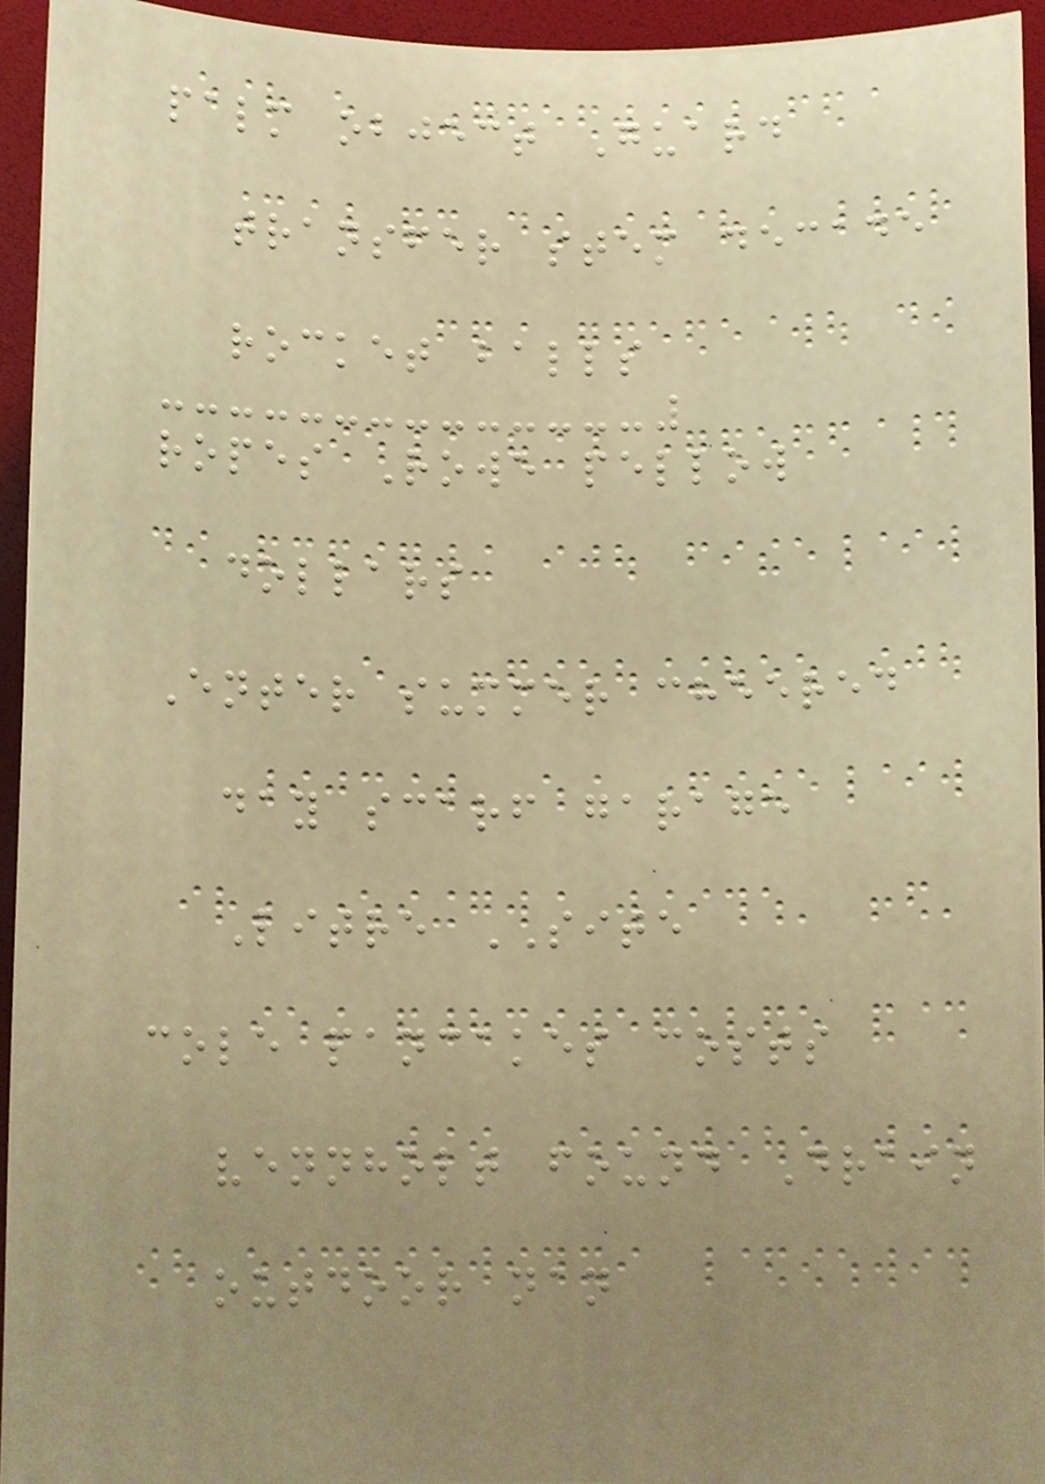palm object Guard
transfer stem decade
rocket balls
ropes Rowe pellow
dollars
Enter summer cheered
day scarf garage
Litre SITE
cole pancakes costs
vennholt found Drain
outdoor nan
